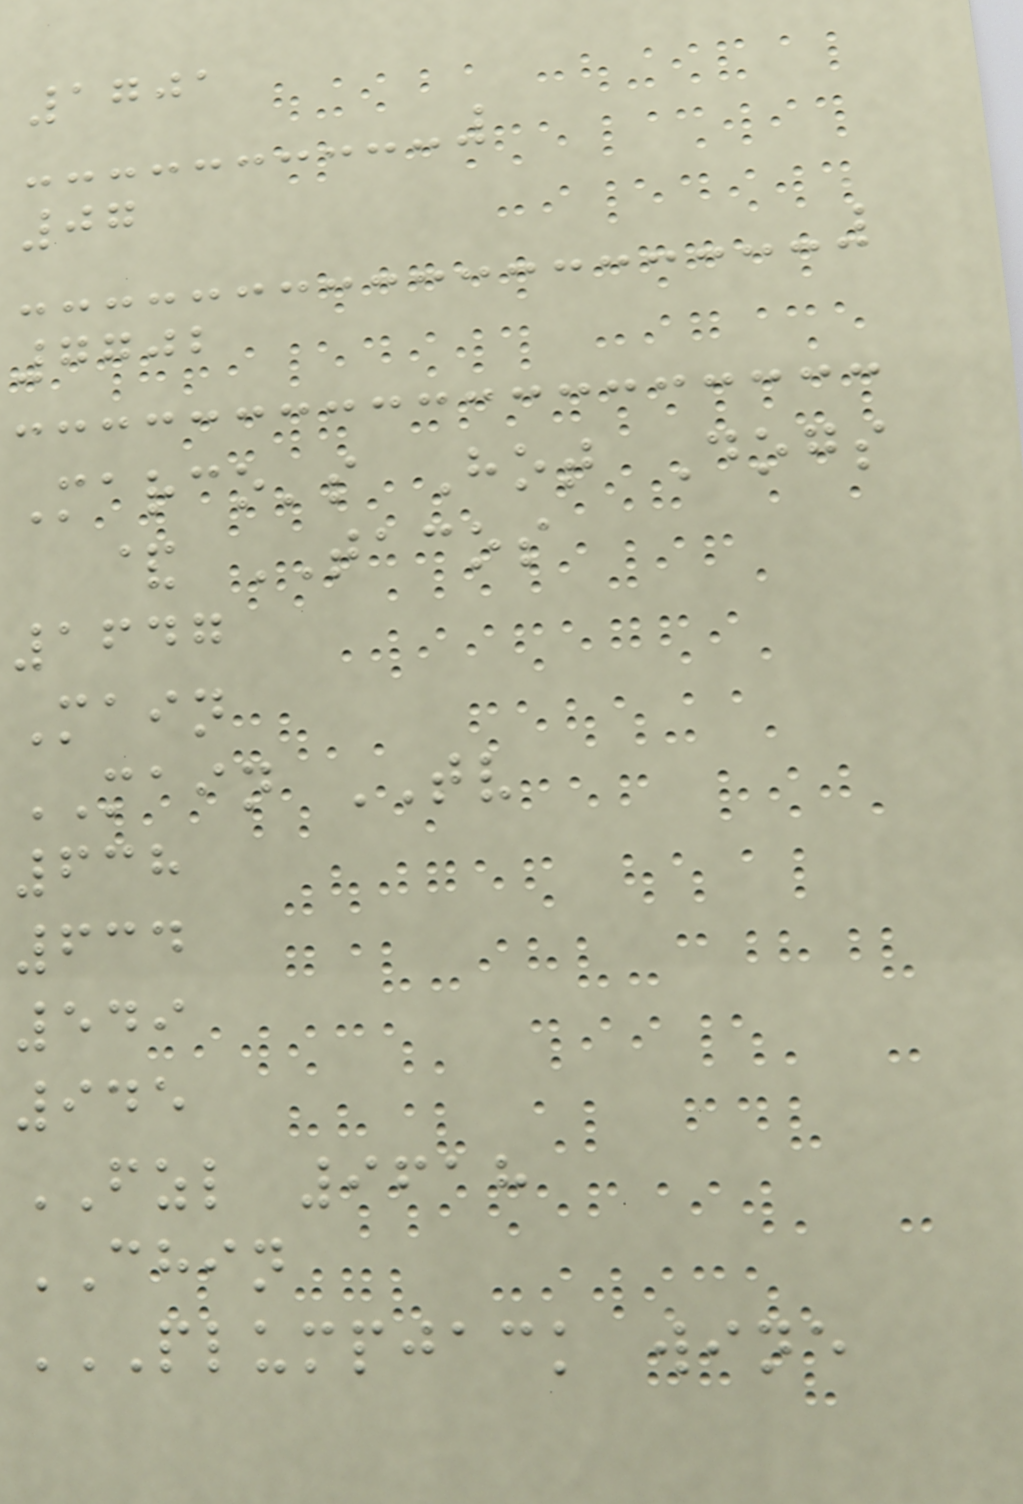1701
07
7702
Marco's Hot Dogs
& TACOS
1647
Main
MAIN TV
638
634
549
945
FZL 9618
CHIN
PLUMPJACK WINE
